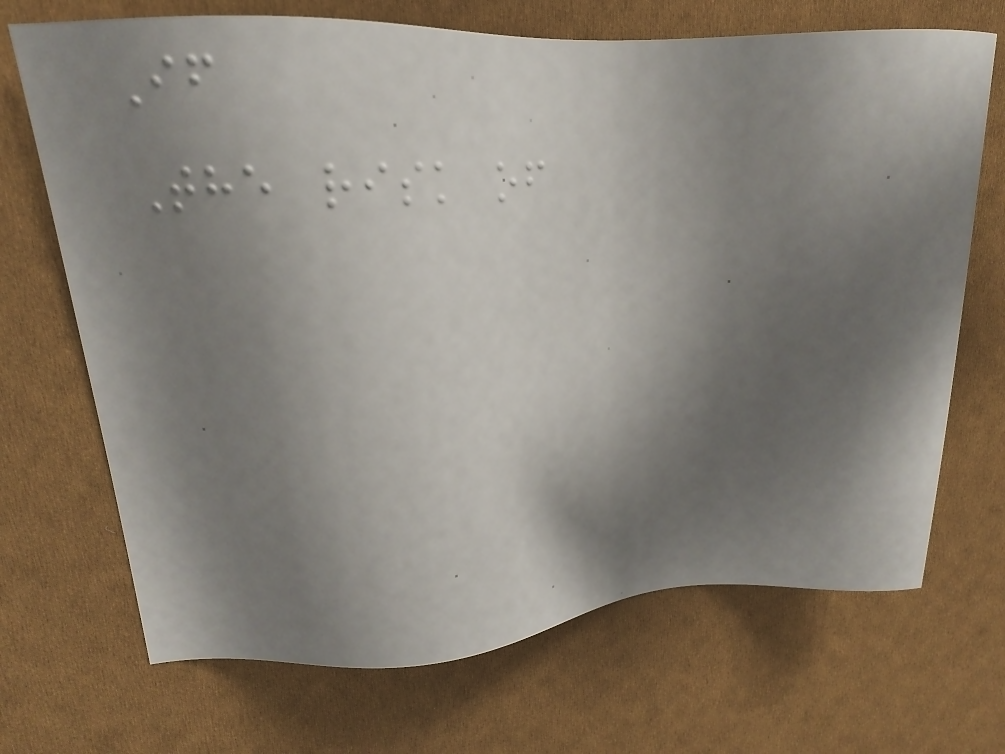If
The risk of
